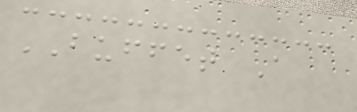BUFFET A
